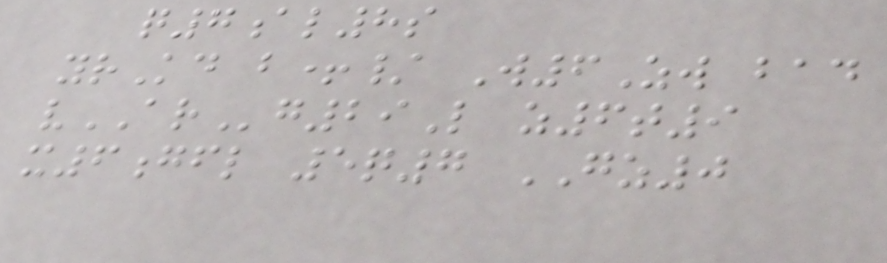q7al8s
yrKd b+/ W6Zw bad
vARg29L z6t9
x6gfl 5q7 GZ0
